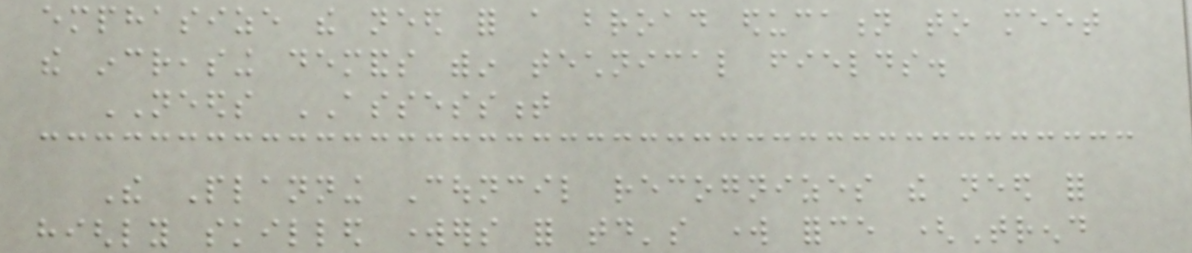emphasize the need for a broad education to meet
the increasing demands within technical fields.
NEEDS ASSESSMENT
The Planning Council recognizes the need for
highly skilled workers for today's work force (Trend
